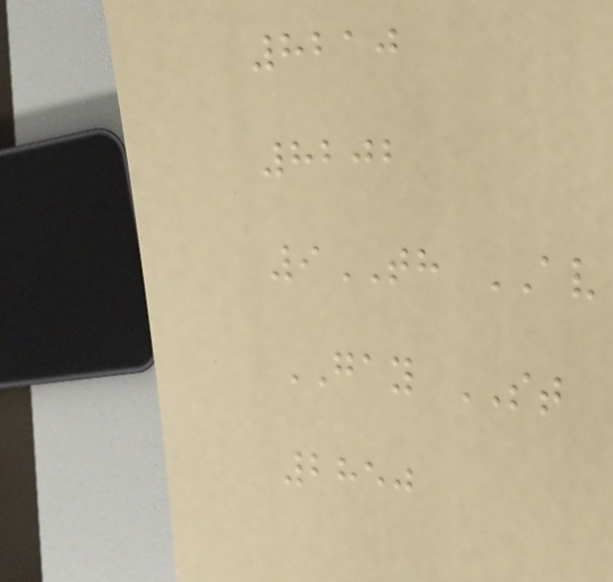8210
8202
9TH AV
GAY ST
2850
